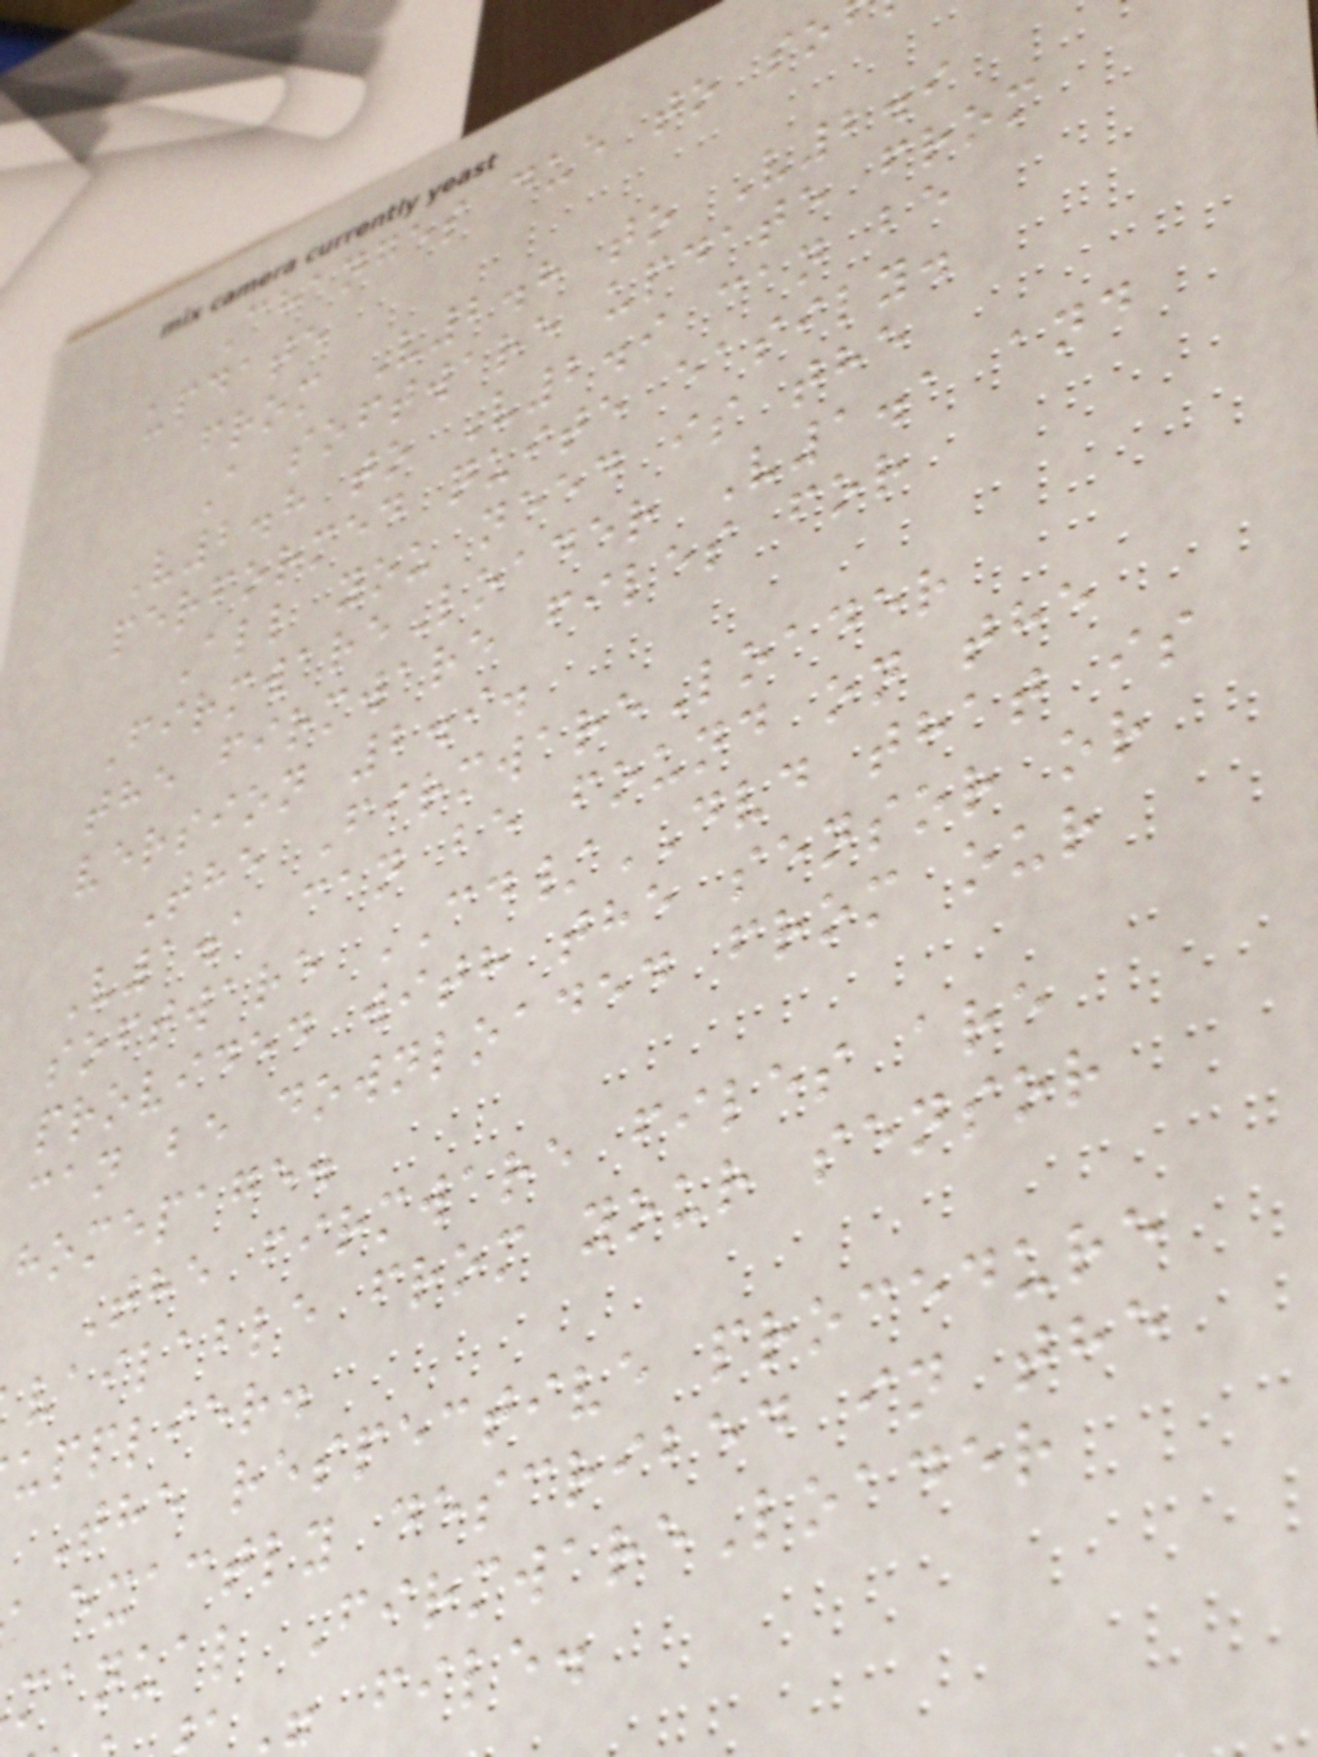Changes due to so
update
from V2.8 to V2.9
A software update from
V2.8 to V2.9 can be
performed quite easily.
All you need is the
FirmwareLoader V1.1 and
the firmware files for
version 2.9.
The FirmwareLoader
V1.1 can be found on the
software CD/DVD that is
provided with the sensor or
can be downloaded from our
homepage.
The firmware files are
vailable from your sensor
upplier.
The respective procedure
exactly described in the
manual FirmwareLoader
